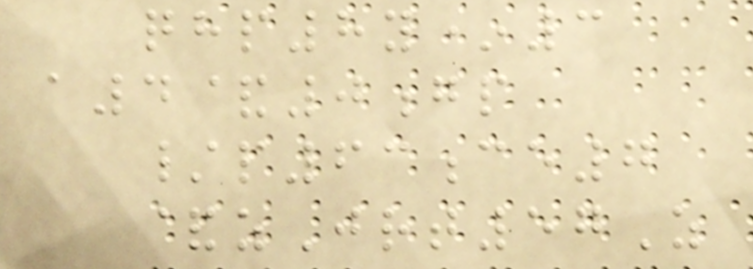qhp8y*3
a4&0gp
/p63ce7
&zJrt57Z
